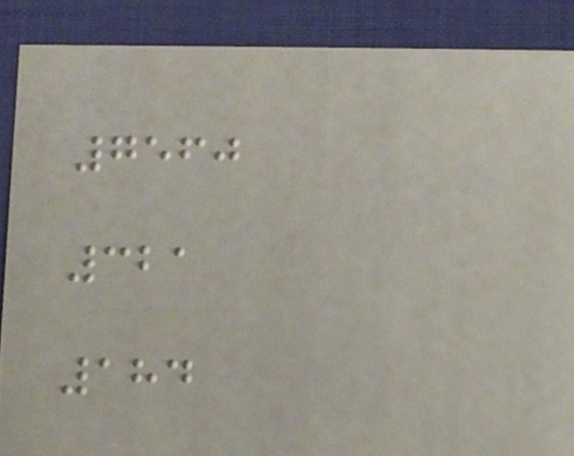7560
321
184
